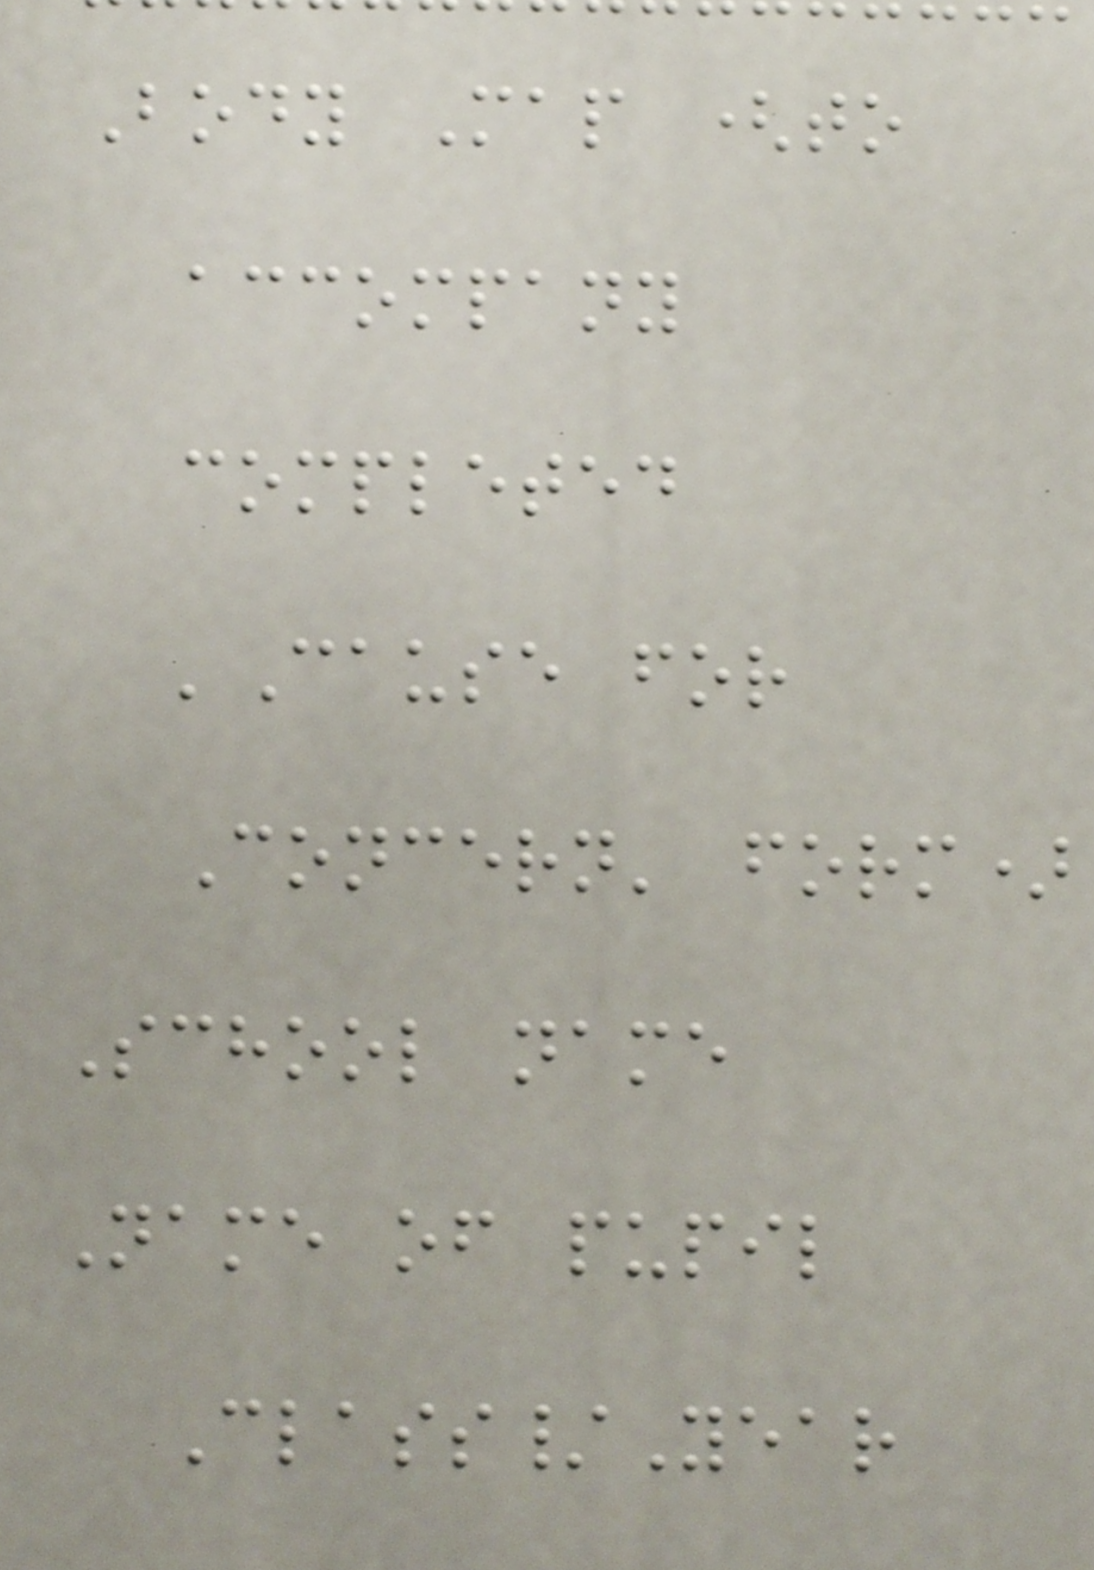Body Map (to
accompany
completed
'Cause for
Concern' form)
School name
Name of pupil
Class/Year
